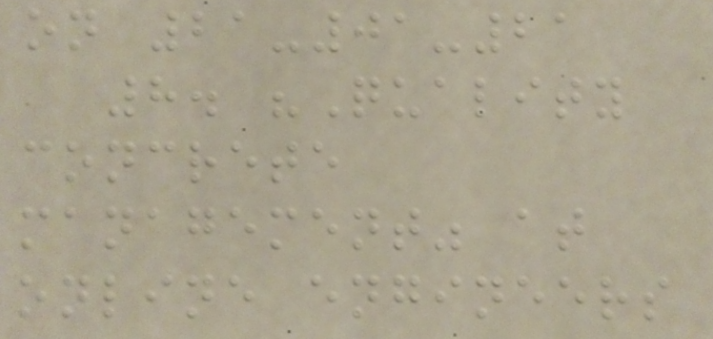on 21-01-21
8. "Quality
concrete
management" at
online engineers
